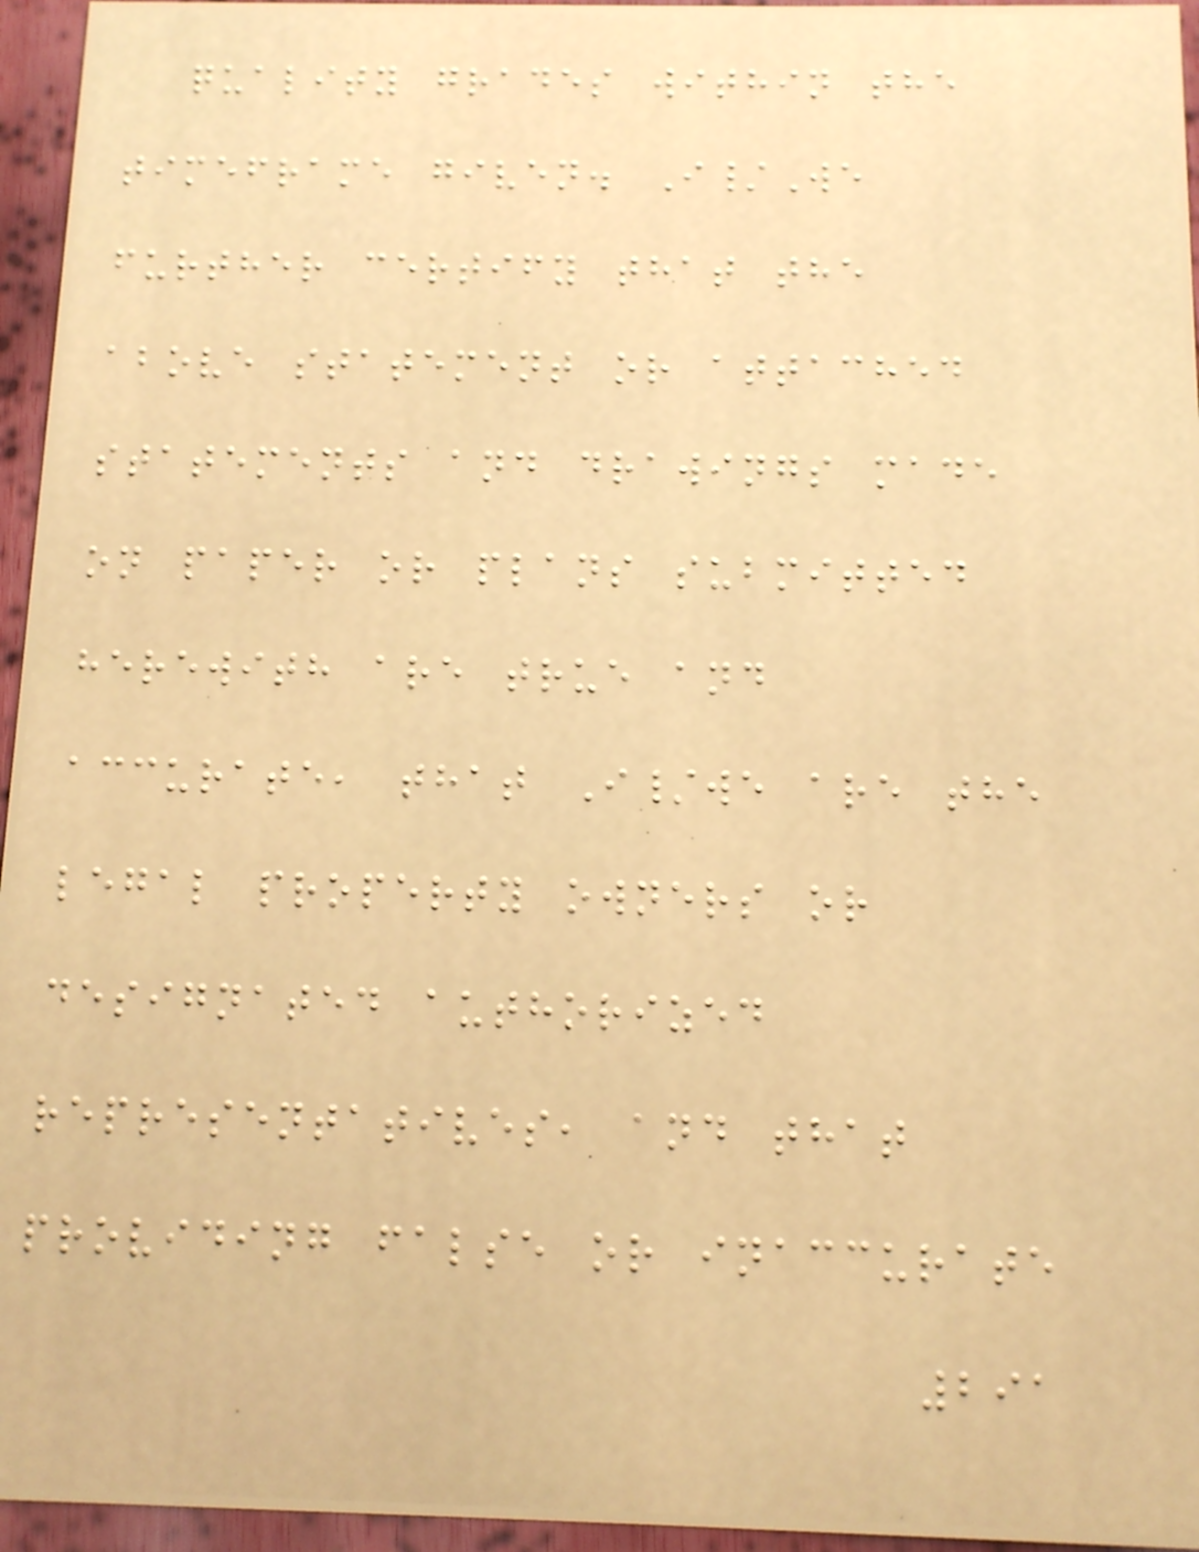quality grades within the
timeframe given. I/We
further certify that the
above statement or attached
statements and drawings made
on paper or plans submitted
herewith are true and
accurate, that I/we are the
legal property owners or
designated authorized
representatives, and that
providing false or inaccurate
291
